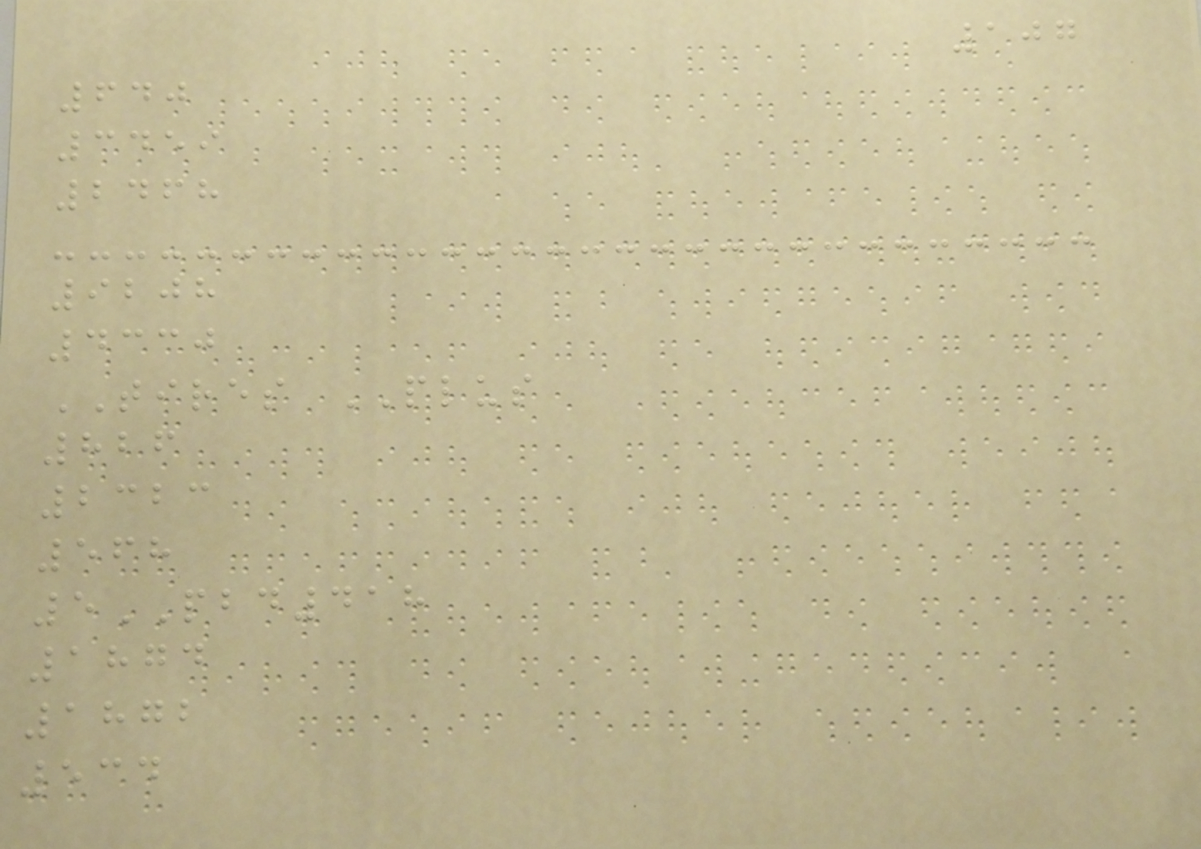107
640
3459
2468
9208
4330
TIRES PLUS
826
2323
568
5PBD418
1874
1872
534
